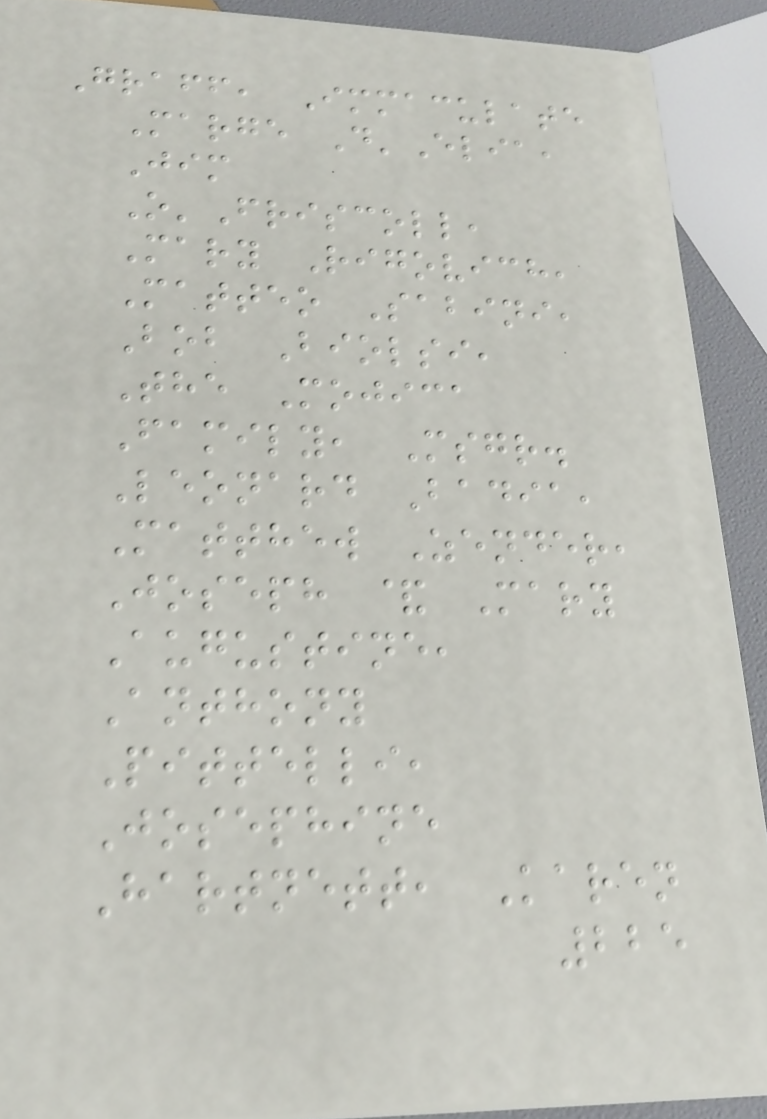Graff, Immaculate
Marge D'Elia,
Jim
O'Friscoll,
Mary Rigovich,
Matteo Sabini,
Bob Biolsi,
The Mojica
Family, Msgr.
Leonard Badia,
Matthew Zender,
Joseph & Mary
Augustine,
Anthony
Pittelli,
Josephine
Hartnett, Karen
225
